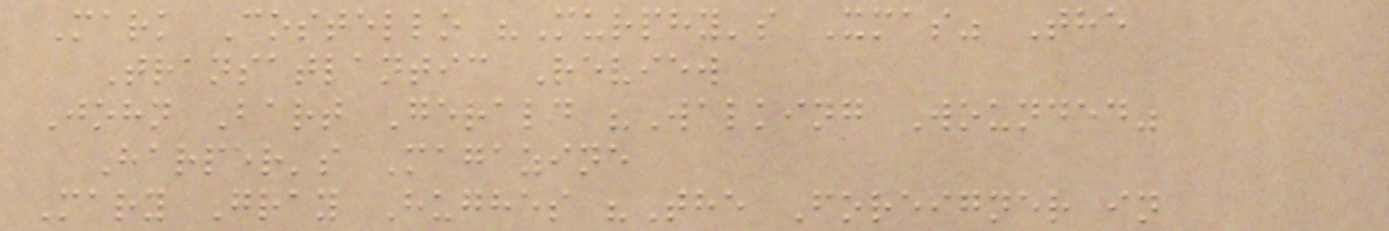Mark Costello "Murphy's Xmas" The
Transatlantic Review
John Bart Gerald "Walking Wounded"
Harper's Magazine
Mary Gray Hughes "The Foreigner in
